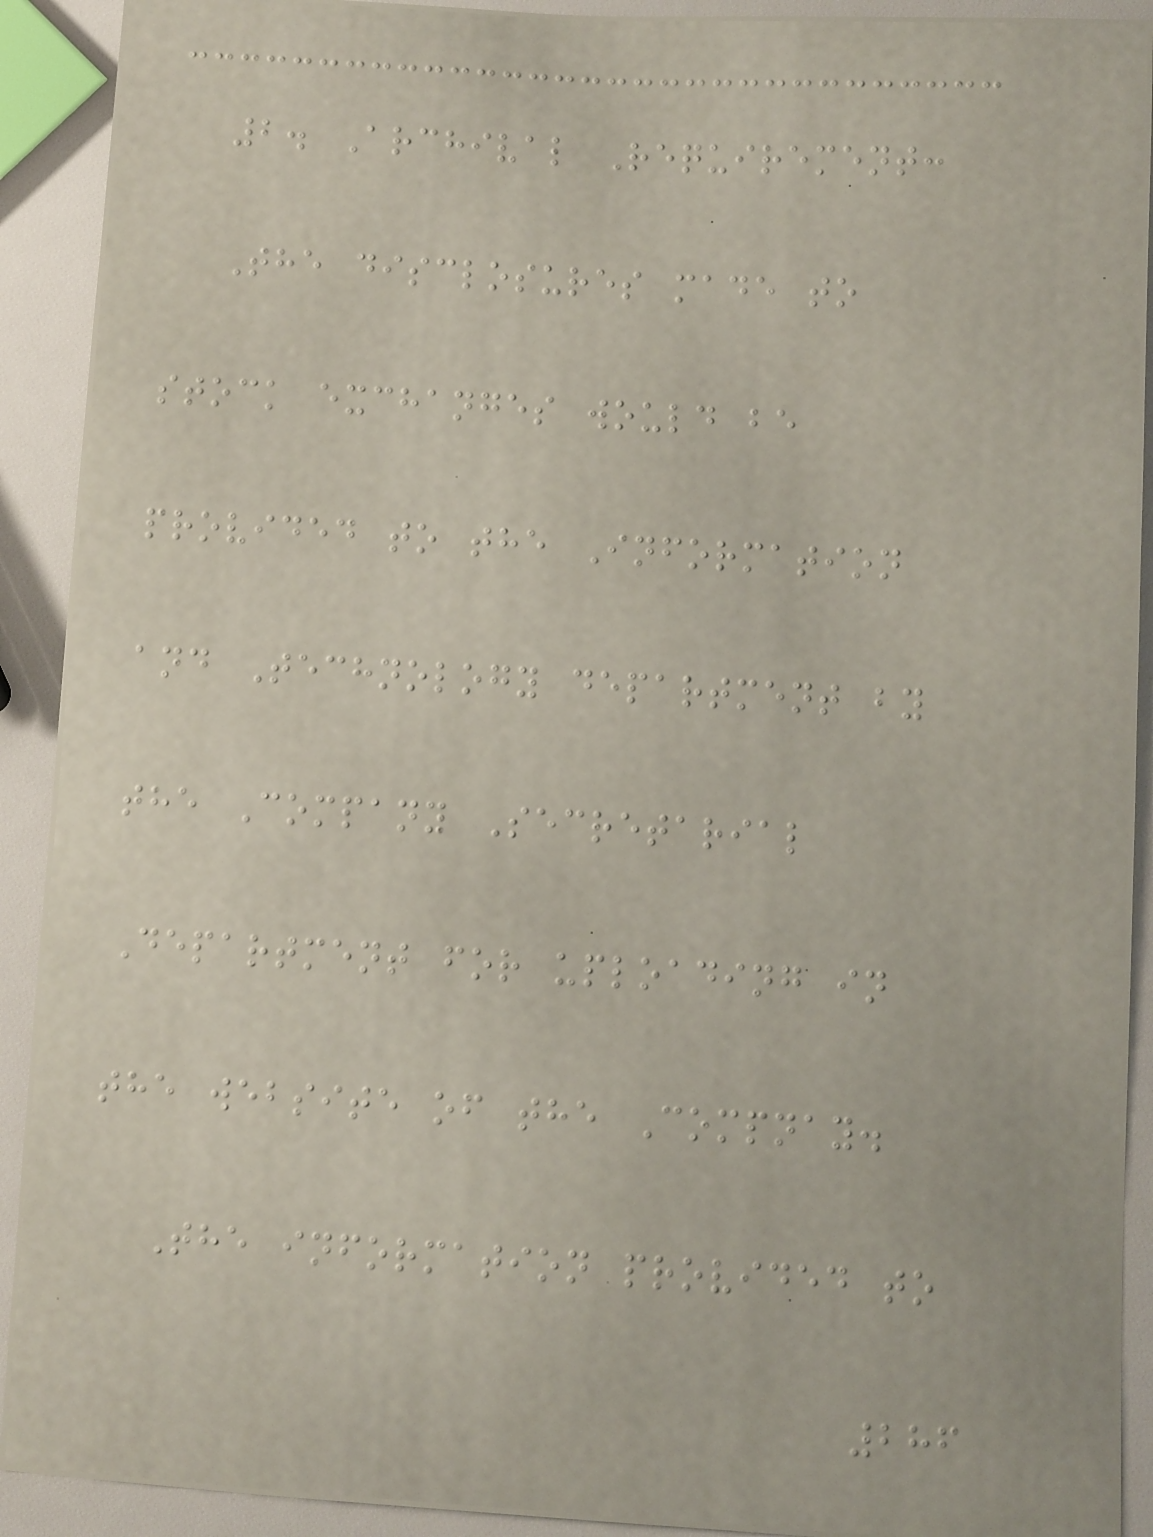2. Archival Requirement:
The disclosures made to
stock exchanges would be
provided to the Information
and Technology department by
the Company Secretarial
Department for uploading in
the website of the Compnay.
The information provided to
286
